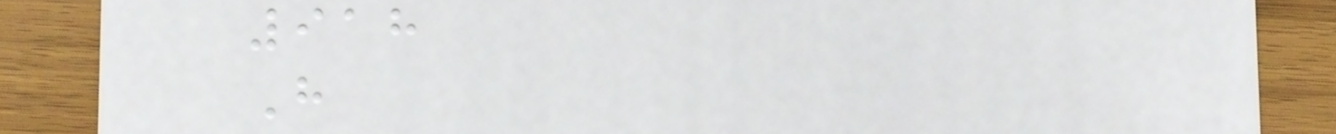918
H
